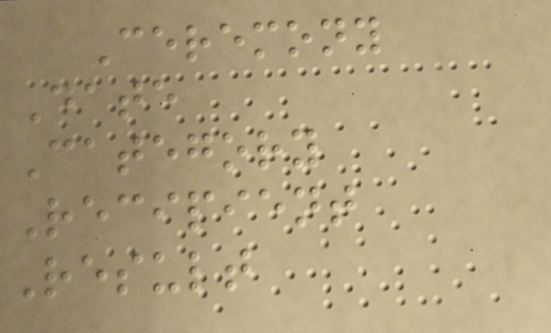Ceremony
Date
Category
Recipient
Result
